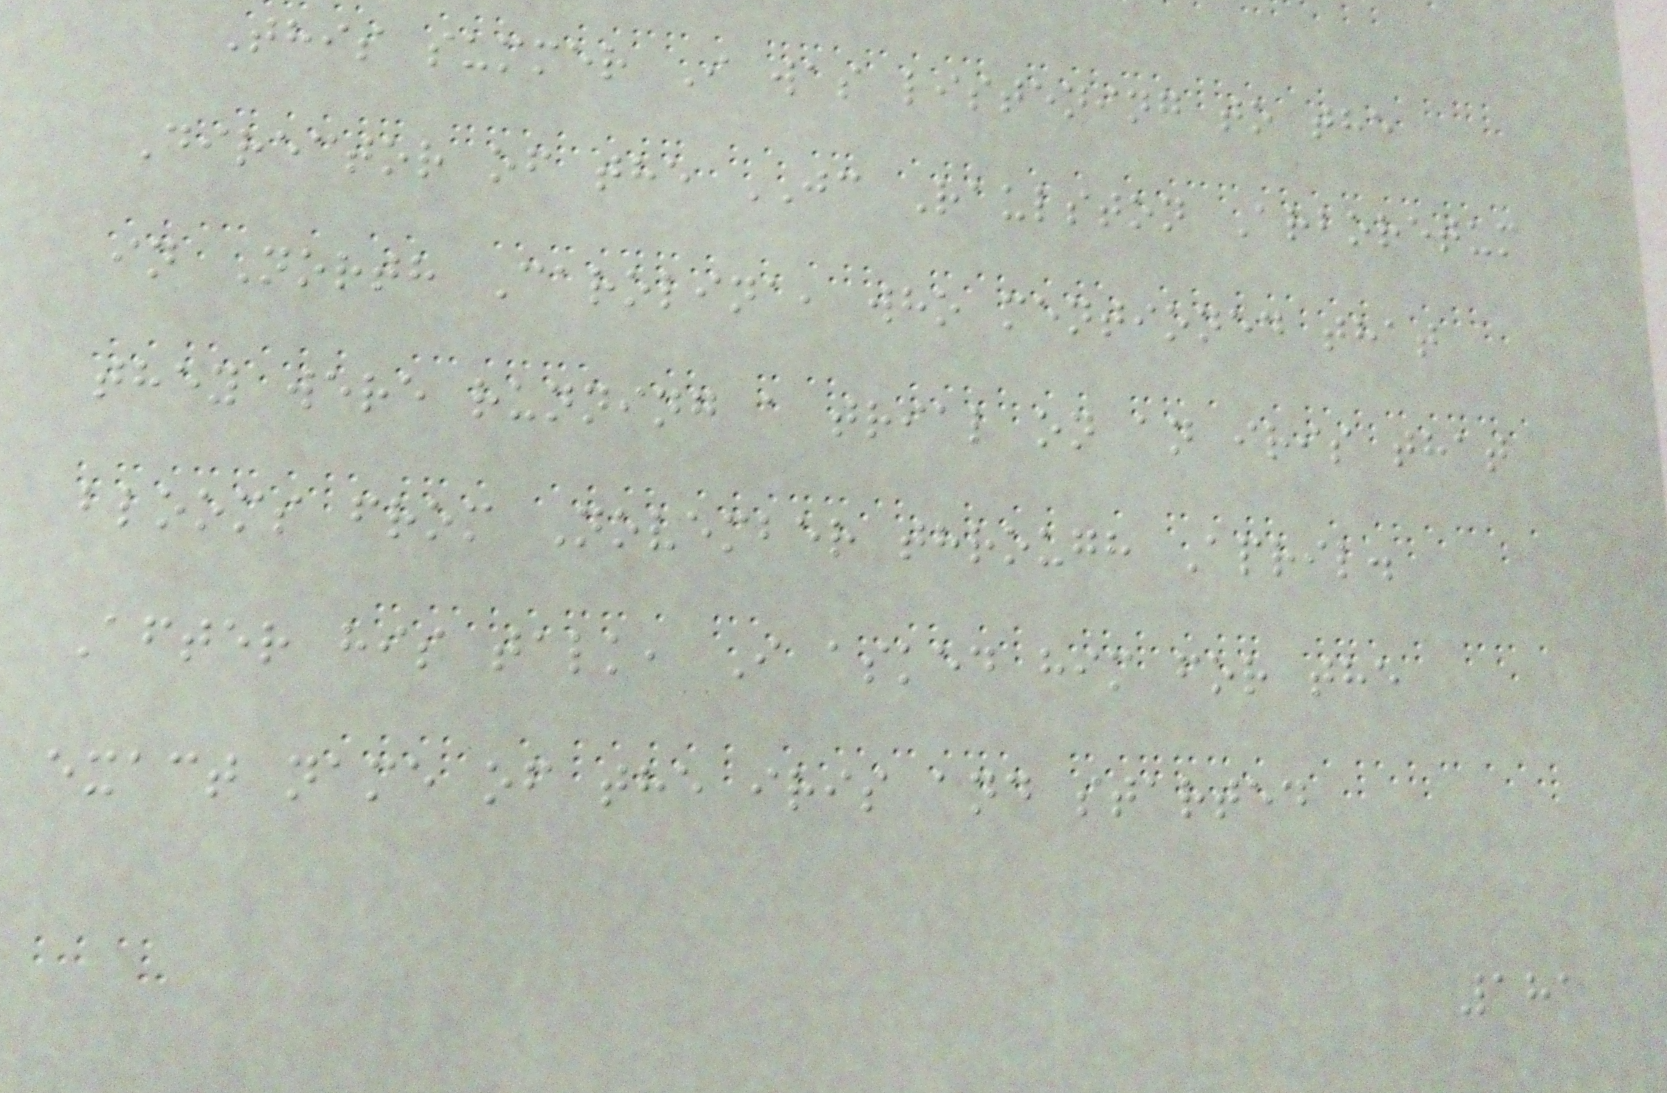This summer I was listening to the
Director of the JC Raulston Arboretum
in North Carolina, who mentioned that
they were running a trial on an iris that
blooms from November through April.
After his talk, I asked him for the
exact name of the iris and started
181
